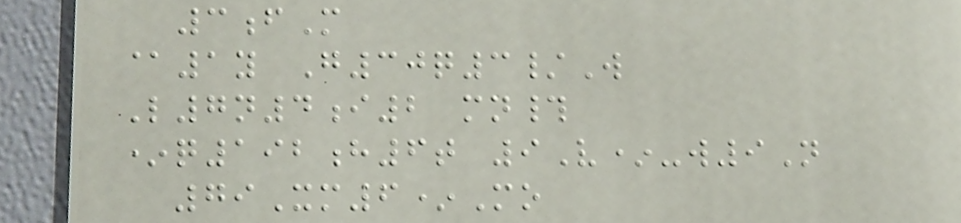3fM
@1y G30q3/W
L7n4i2 mn#
*q192h6t 9V*-w9N
79Xm6*Mo
